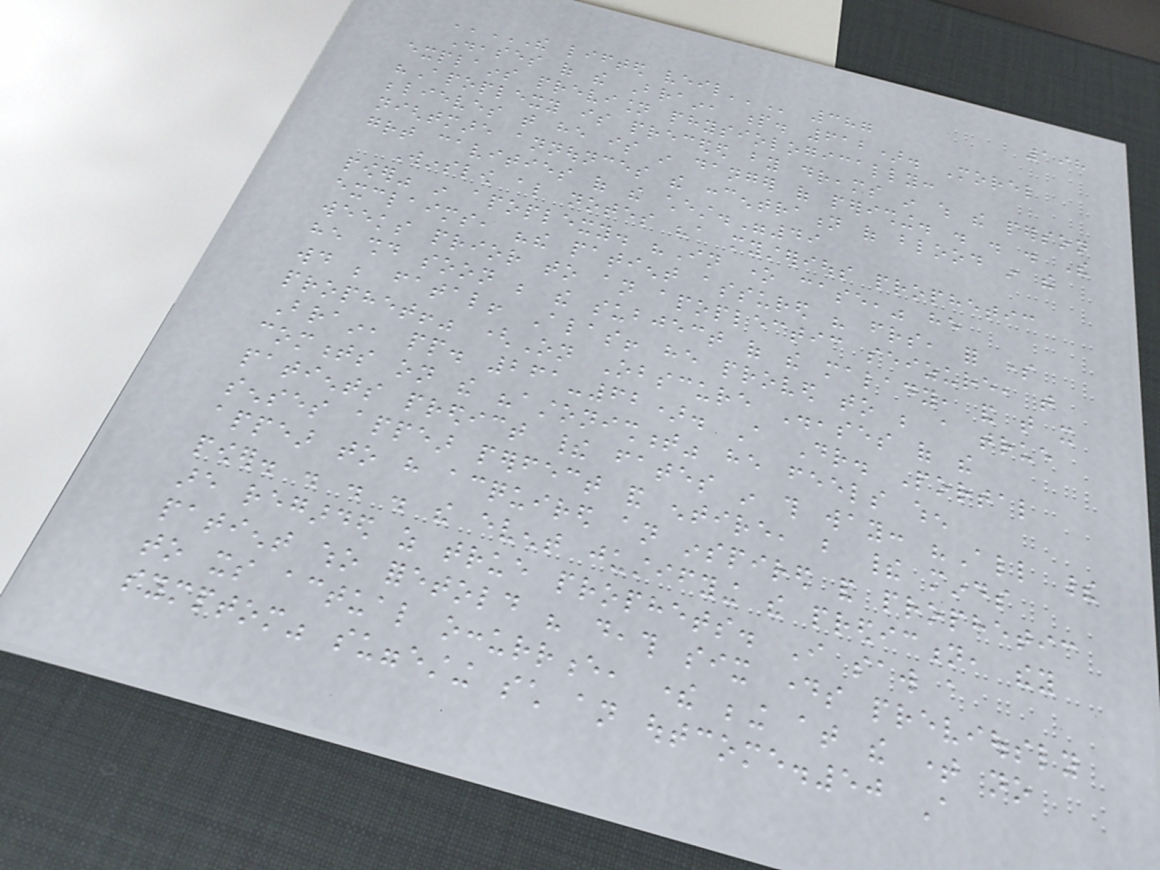198
''THE LIFTED VEIL'' 387
Diseases of the Brain, p. 612). Morel
explains prevision physiologically:
"Apoplexy is preceded by dreams in which the person
believes that he is in danger of perishing. . . . The
nightmare announces the concentration of blood in the
great cavities of the chest."49
Winslow also notes "a mysterious prophetic
power" in apoplexy. "In one case," he
exclaims, "the patient assured his friends, for some
weeks prior to an apoplectic seizure, that
he should soon be the subject of the malady, and that it
would be fatal! Alas! he proved to be a true
prophet!" (On Obscure Diseases of the
Brain, pp. 261-62). A Dr. Portal
comments on the "astonishment" he feels when
patients predict their fates in this way: "All their
senses appear perfect and entire, but their minds
appear to have acquired an inspired and prophetic
power. . . . the event justifying the prediction, they
are regarded as true prophets. I saw a
patient who foretold his death six days previously
to its actual occurrence, there being at the time no
symptom" suggesting such an outcome.50 A
